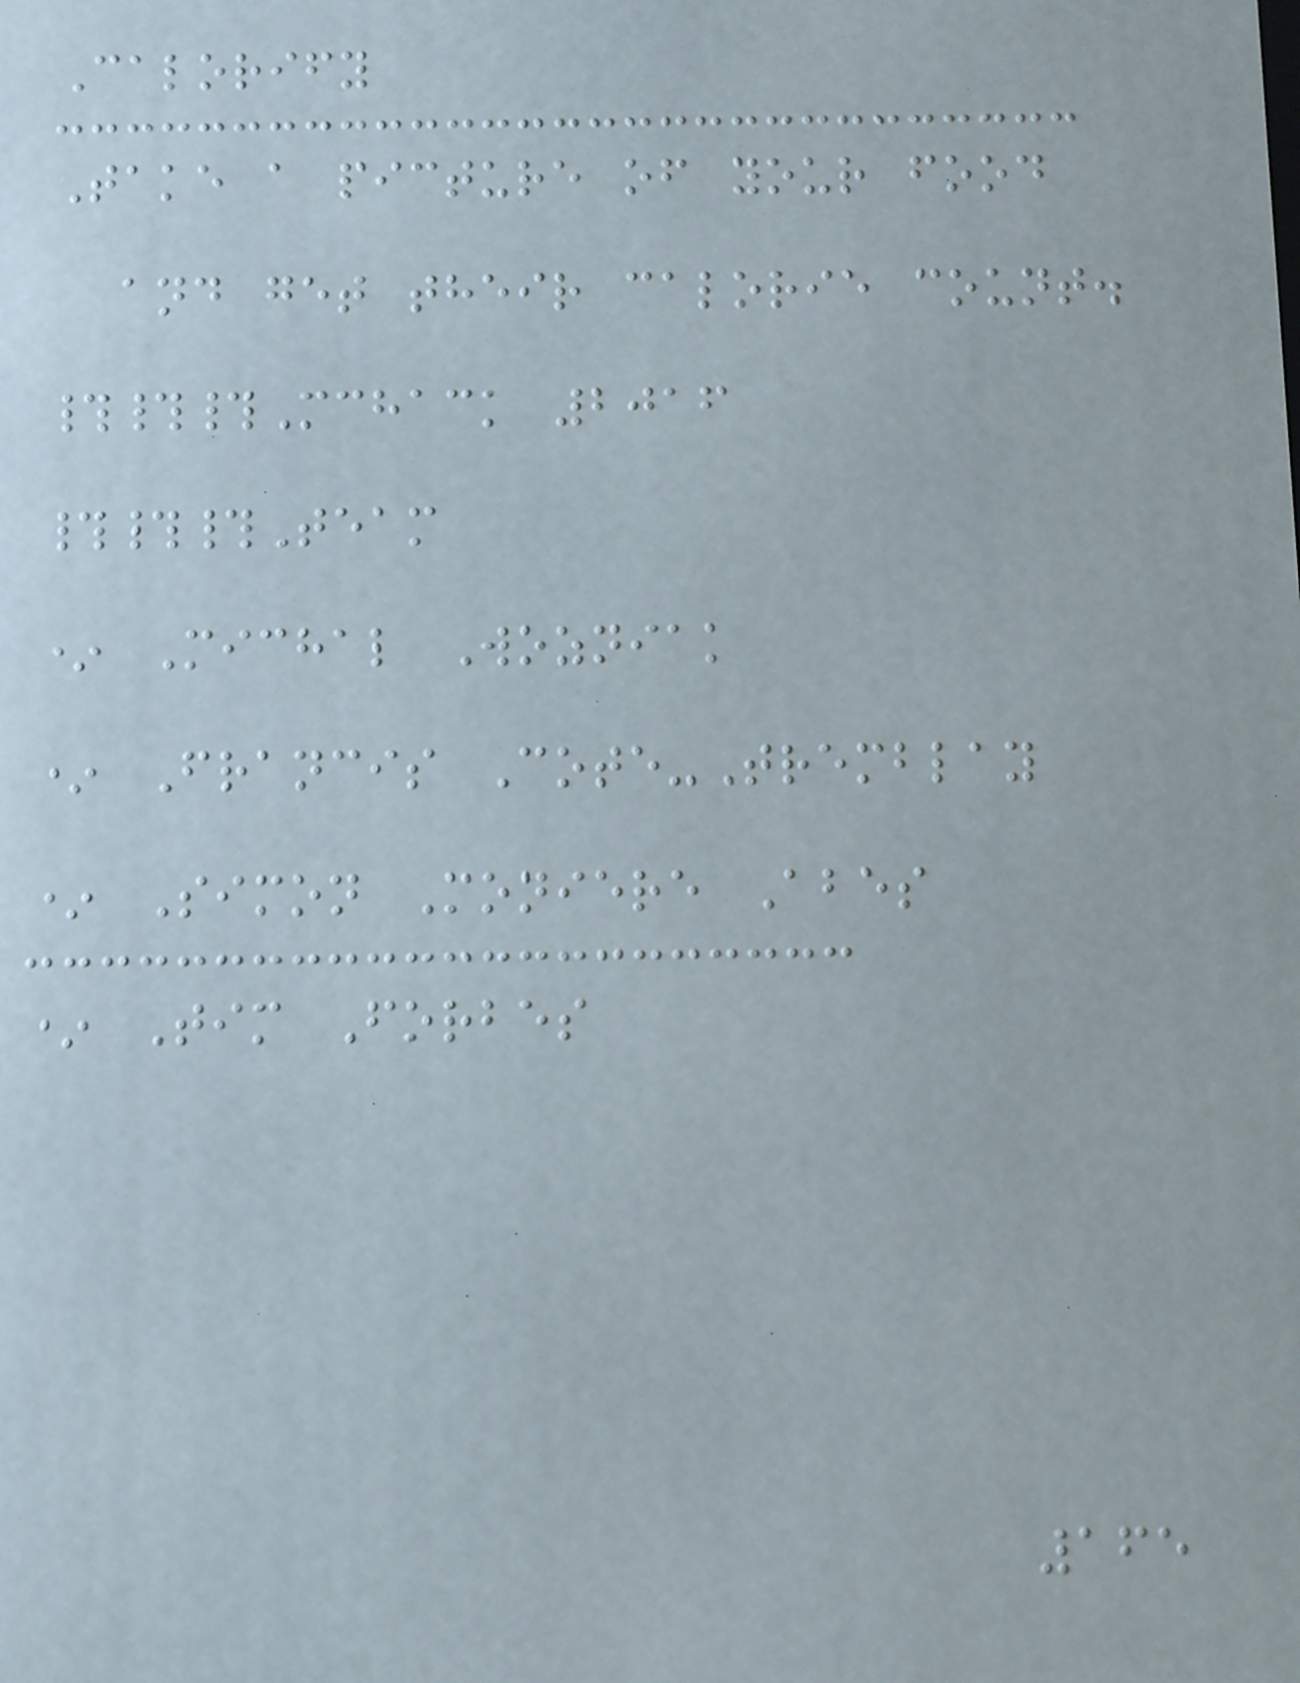Calorify
Take a picture of your food
and get their calorie count.
###Mchack 2016
###Team
* Michal Wozniak
* Francis Cote-Tremblay
* Simon Moniere Abes
* Tim Forbes
165
